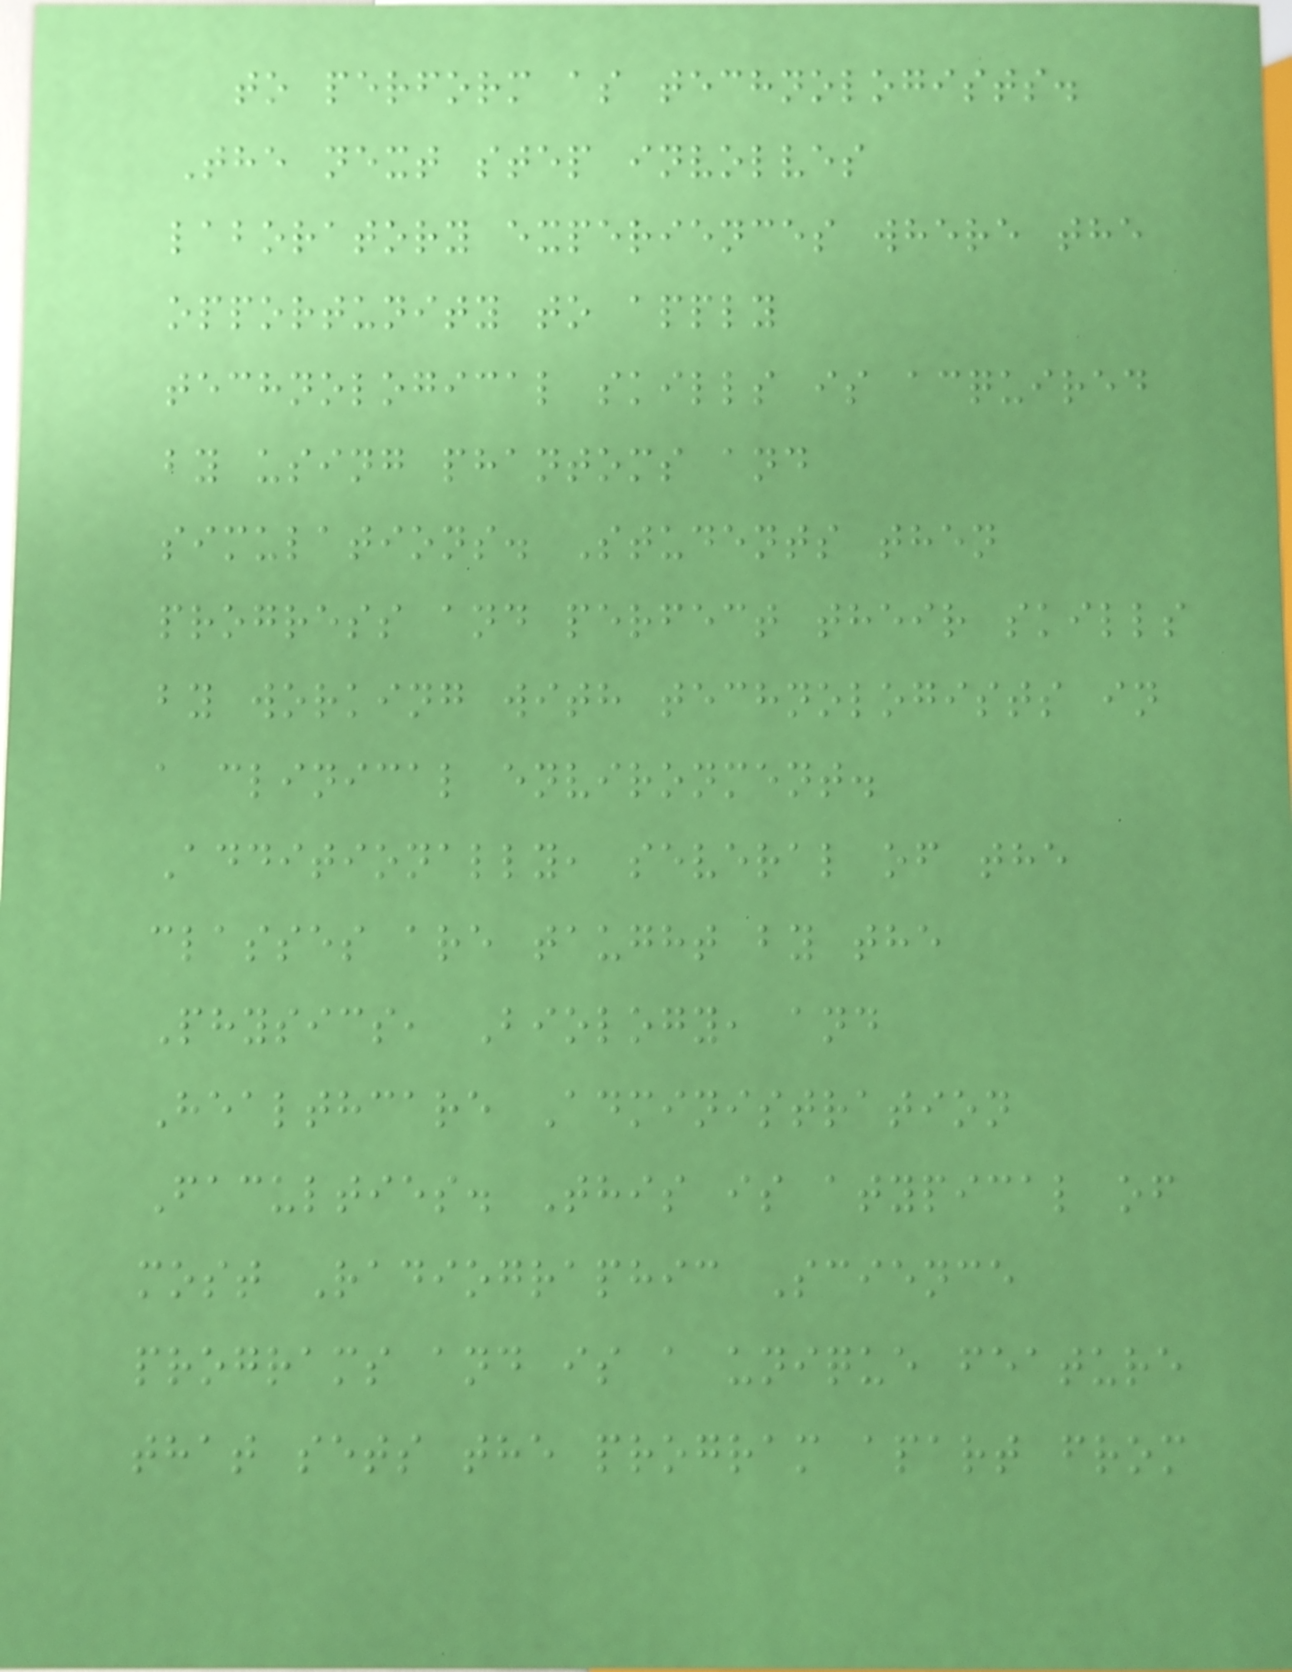to perform as technologists.
The next step involves
laboratory experiences where the
opportunity to apply
technological skills is acquired
by using phantoms and
simulations. Students then
progress and perfect their skills
by working with technologists in
a clinical environment.
Additionally, several of the
classes are taught by the
Physics, Biology, and
Healthcare Administration
Faculties. This is atypical of
most Radiographic Science
programs and is a unique feature
that sets the program apart from
